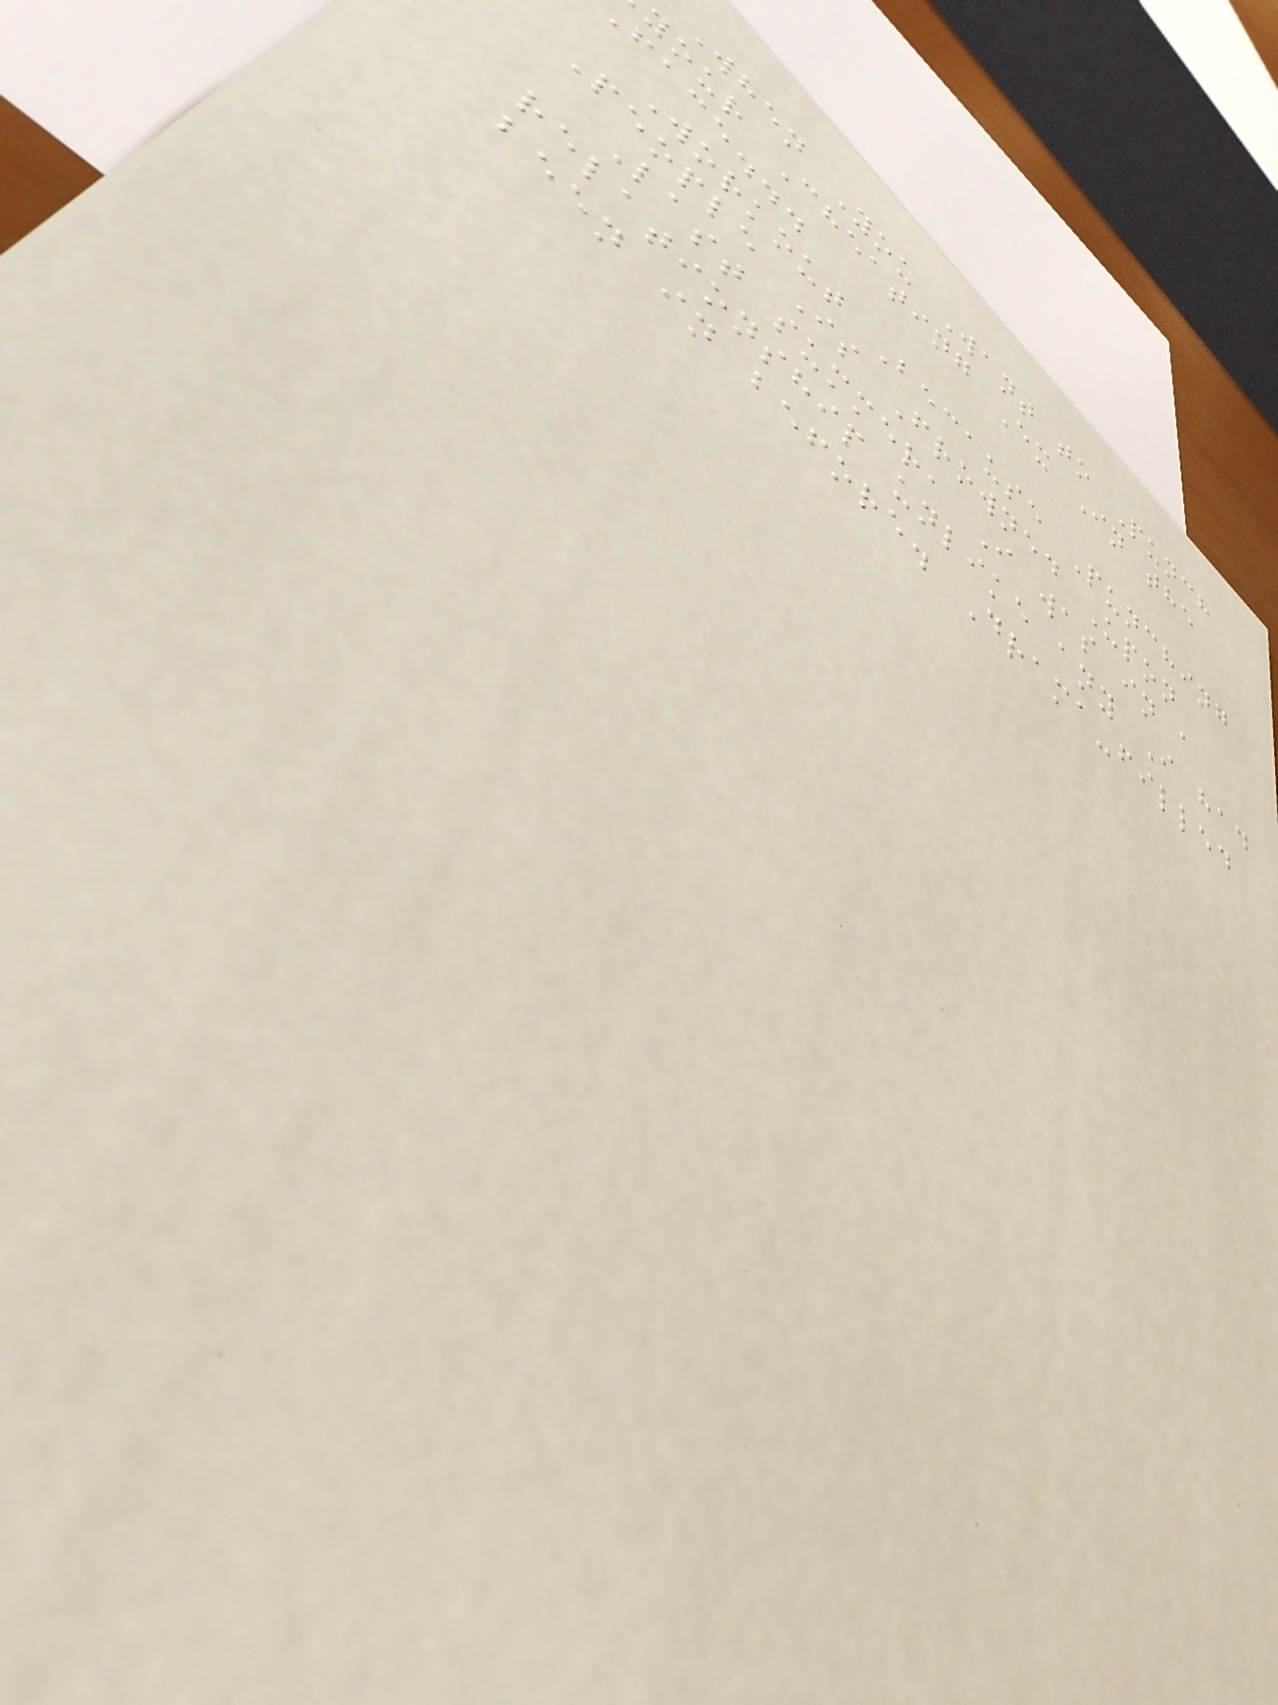When You Want to Punch
your Cheating Ex In the
face...
Workout Because Punching
People Is Frowned Upon
Last summer, I was in a
relationship unlike any I had
been in before. Drama-filled
